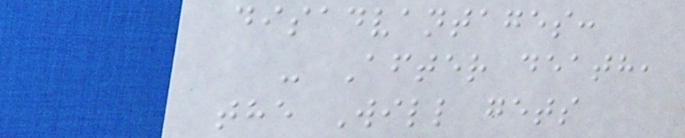disadvantages:
- After death,
the Will gets
